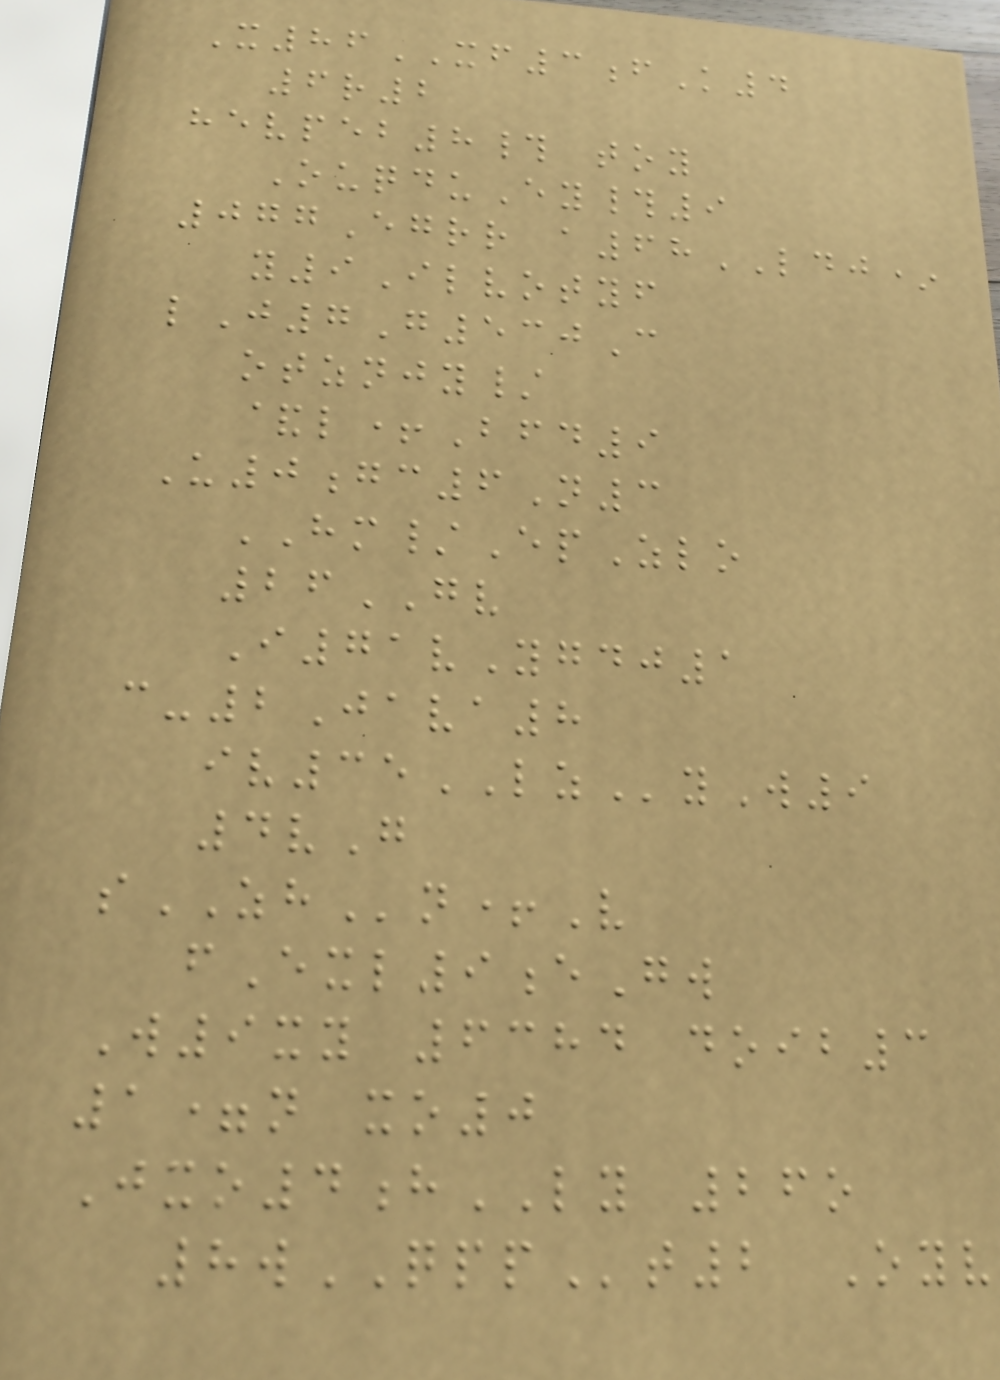X86XF3fK4
6r2
hevpeb8# toy
OuqduEy#9
077Egrr a68LDJ*
y9Ilvotyf
lJ7G530C
otznjy/
&l+Bfd9
U0gc6N3
HM/EpZlo
26GV
I71vYgdj1
c-2Java8
iv35LZyW9
4vG
sZHn+V
fExl9eGw
W9xy 6384 doib3
1=n xo0
Jxo4hLY 26o
8wQPPt2 Oyv
